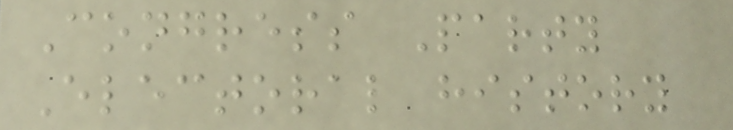Congress Party
Electoral history
